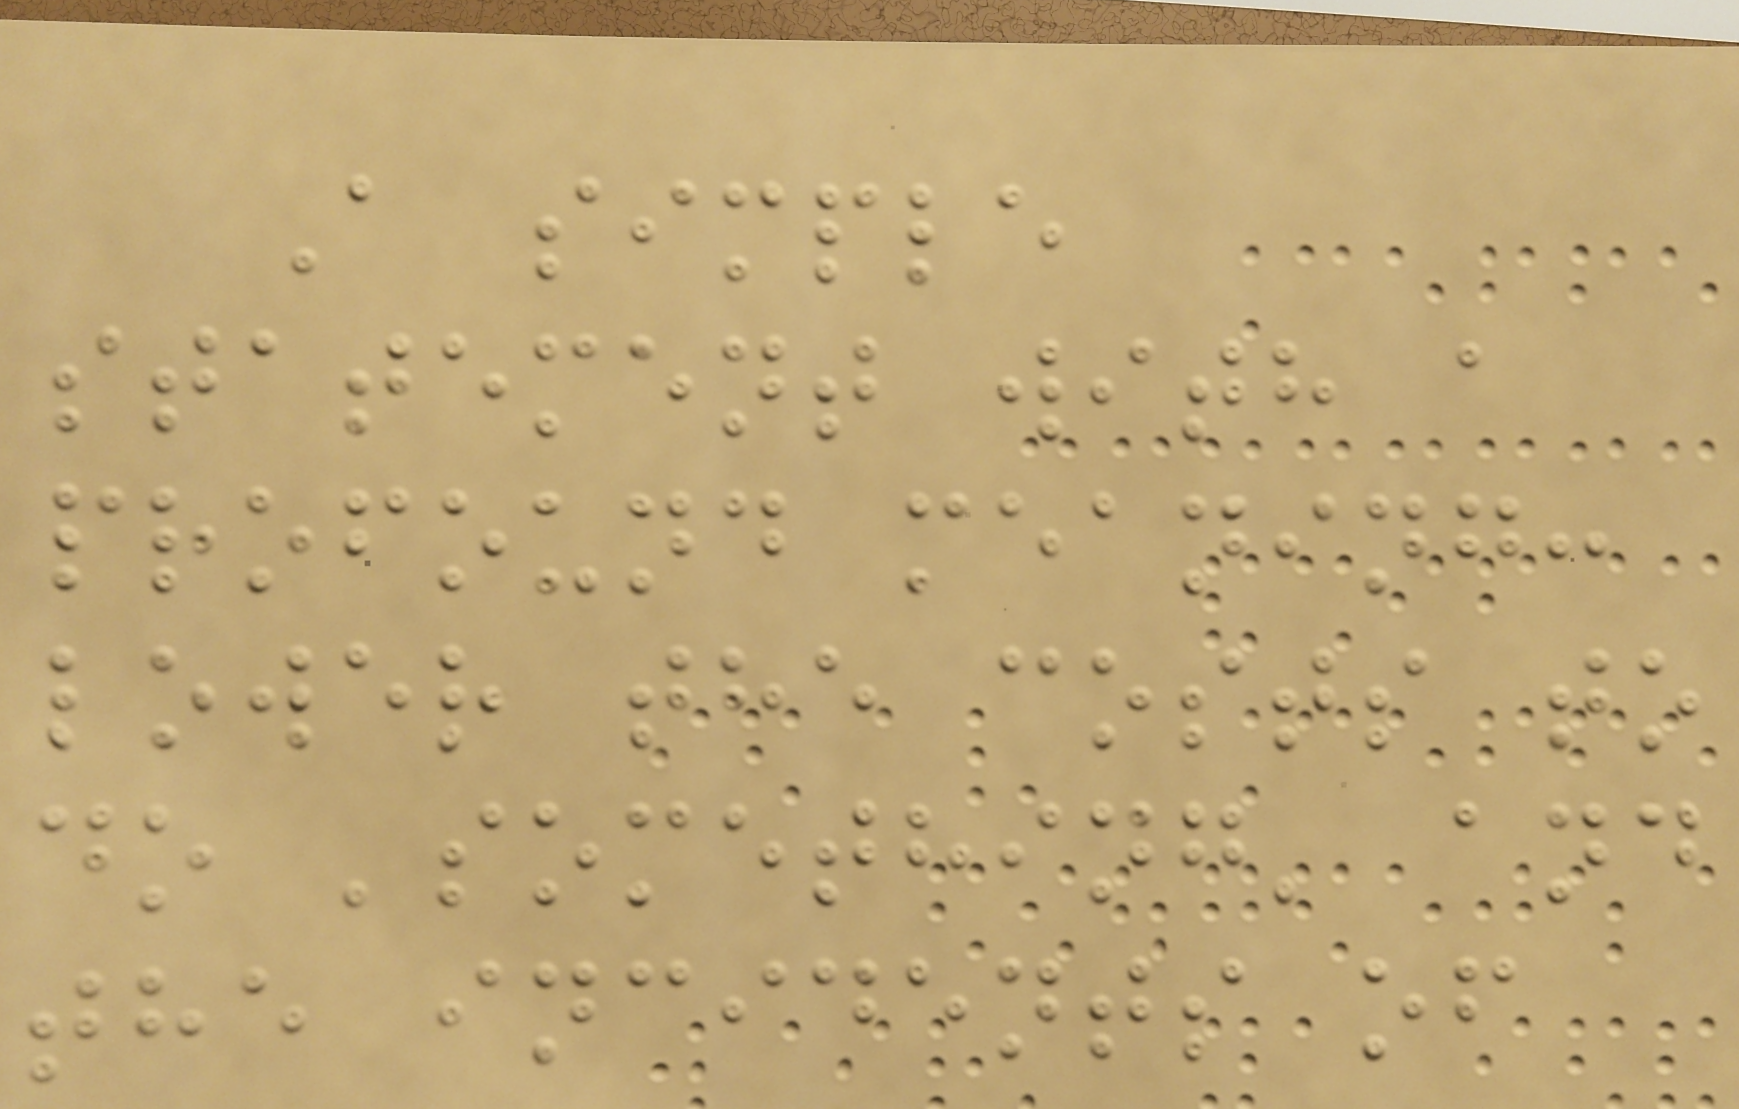A simple
statement with a
profound meaning:
lower the costs to
do 'something' and
the incidents of
